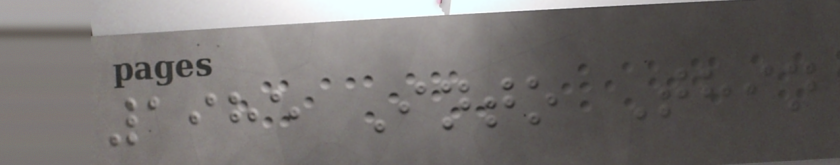1985 Into Thin
